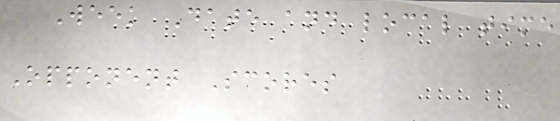Week Date and local time
Opponent Scores
